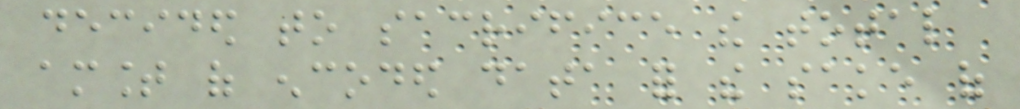decided to sacrifice the total
amount of encoded data for the sake of
